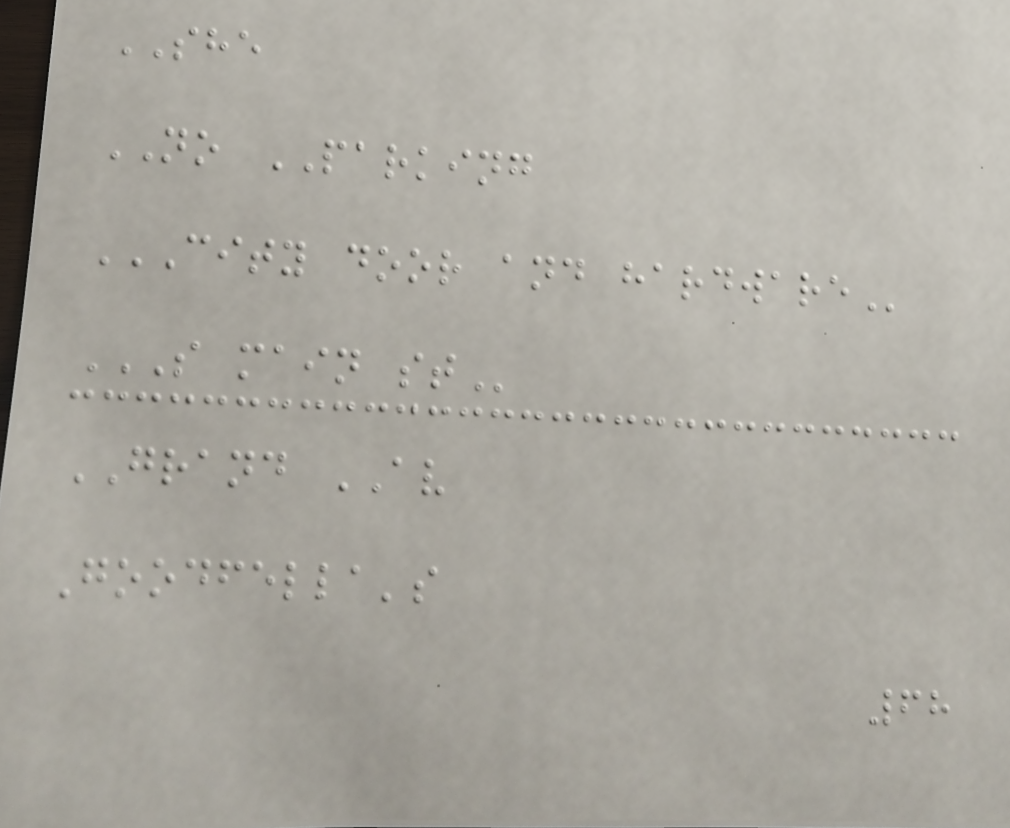SHE
NO PARKING
CITY DOOR AND HARDWARE
S MAIN ST
GRAND AV
Goodfella's
68
